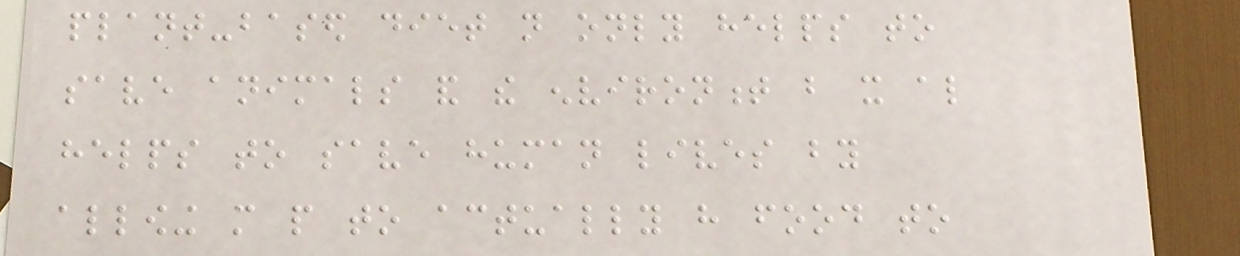plant-based diet not only helps to
save animals and the environment but it also
helps to save human lives by
allowing more people to actually have food to
